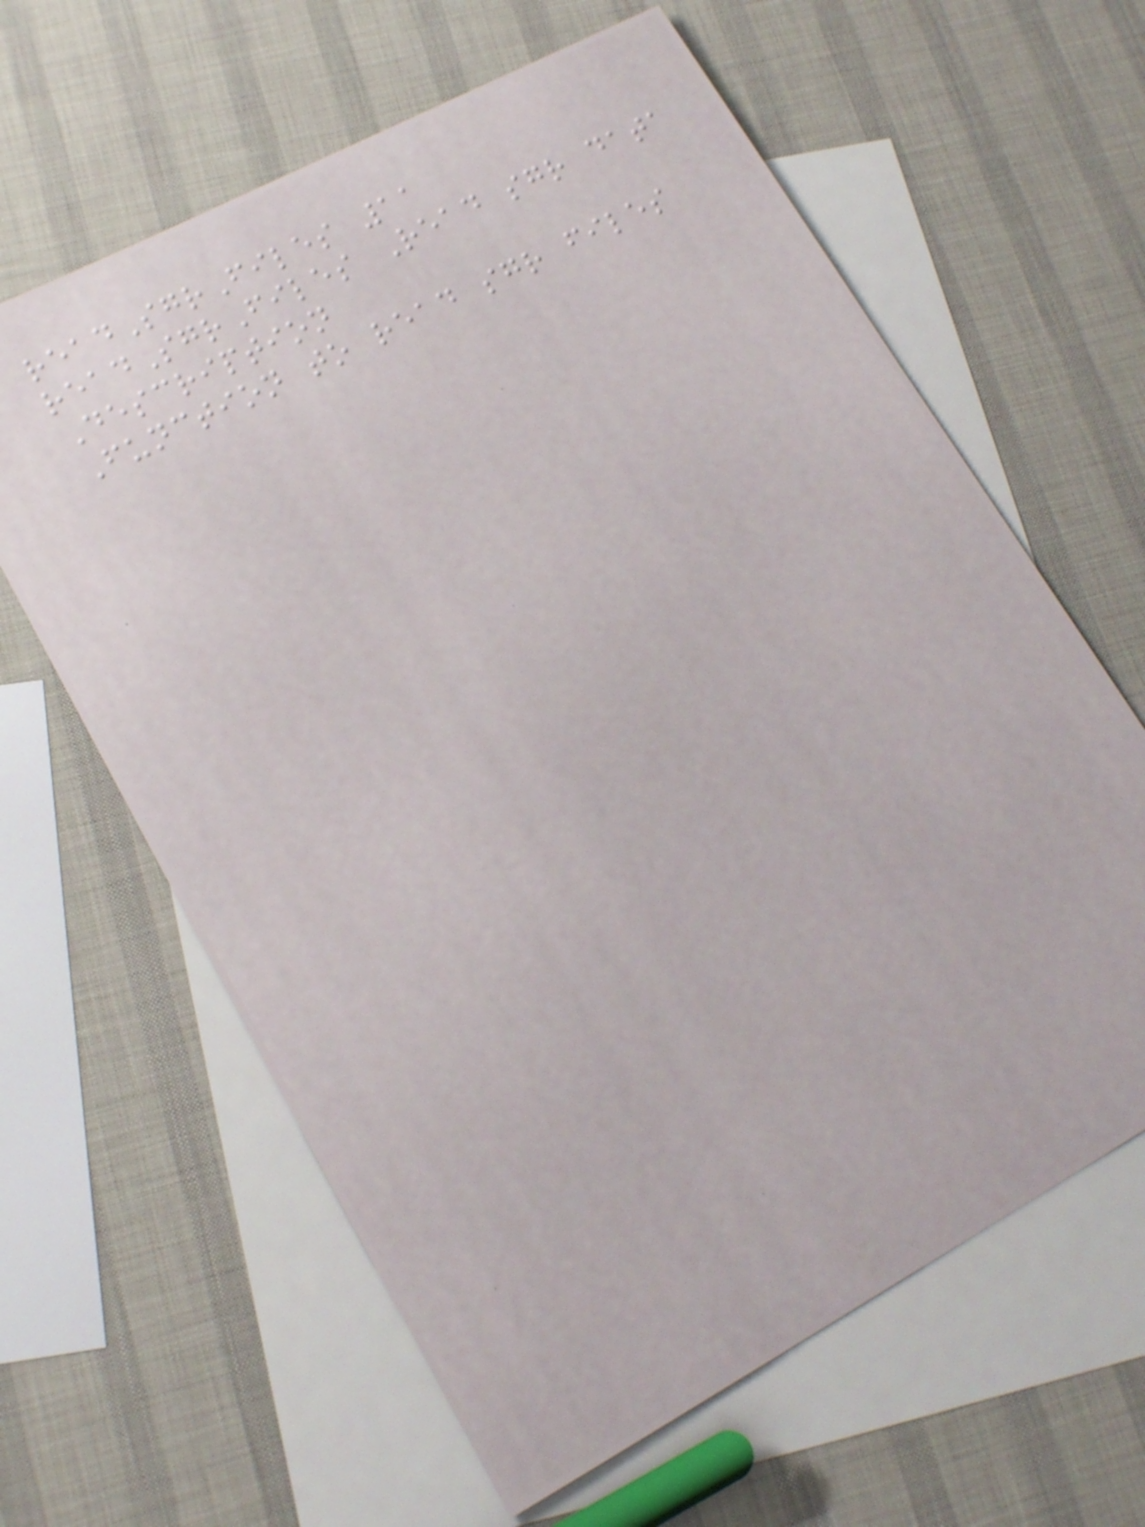readSgrFiles 11
readSgrFiles Read sgr data
Description
Function to read sgr files
